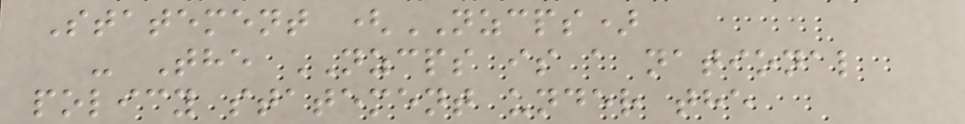Statement (NZCPS)
- The NZCPS is a national
policy statement under the
